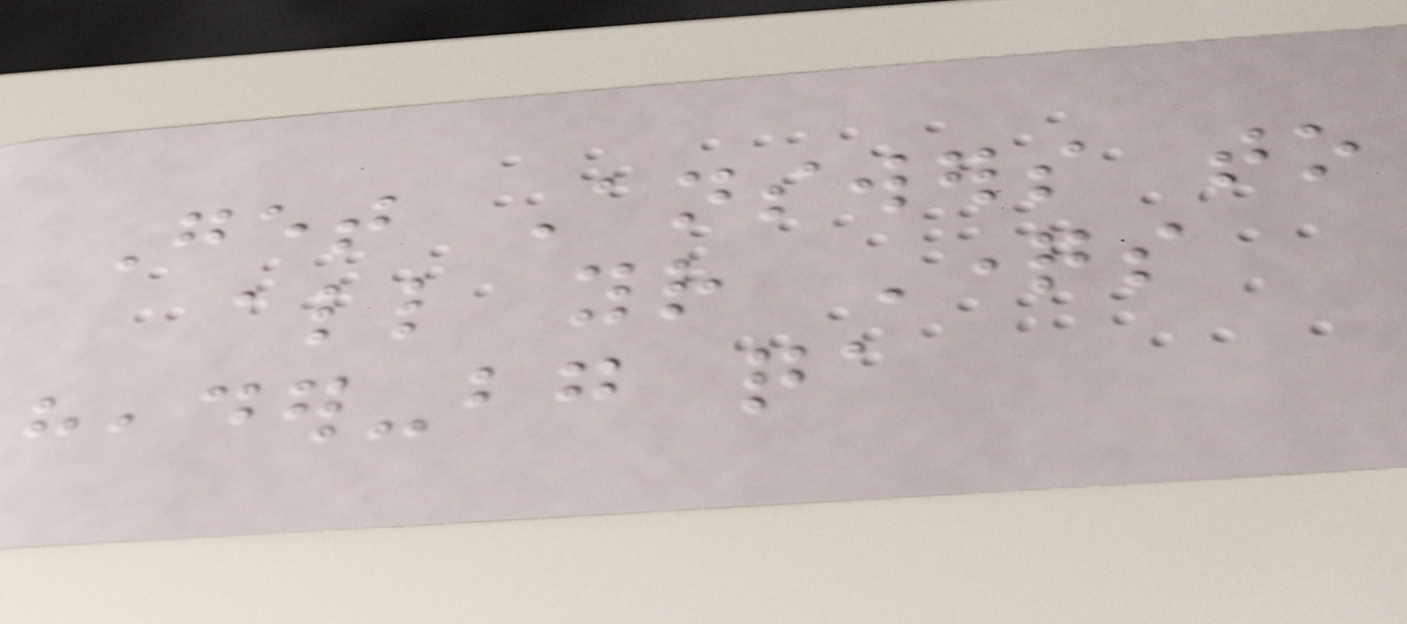Get Answers to
all your Questions
header-bg qa
